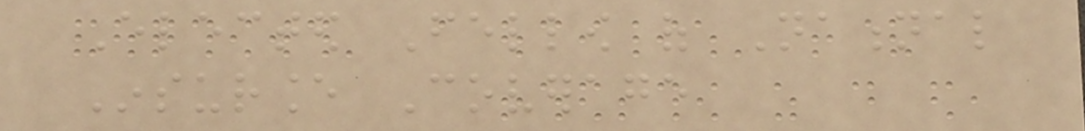Elected Fellow of National
Insurance Coverage
